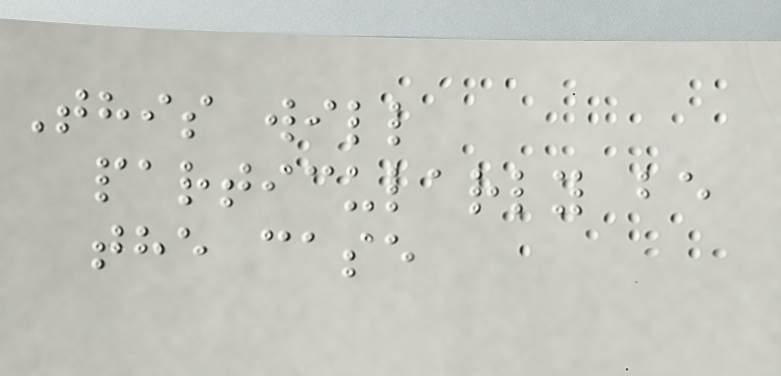This will
particularly be
the case
